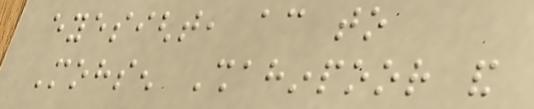eyesight, according to
Mohsen Shahinpoor and
